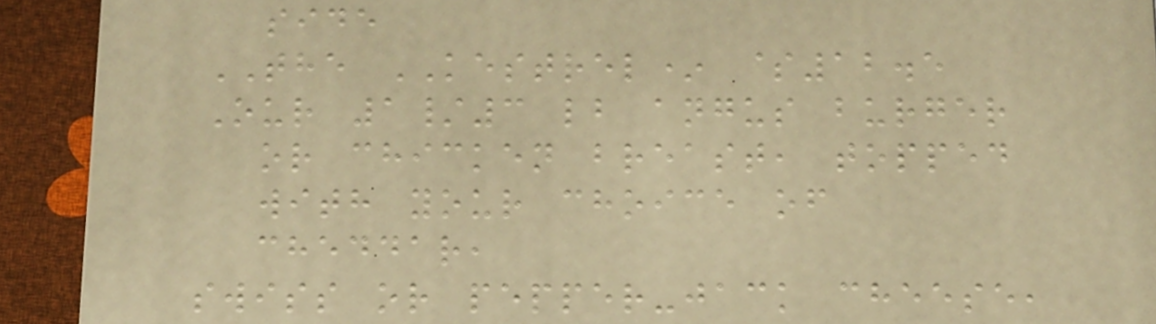side
THE KESTREL* $12.5
Our 1/3 lb angus burger
or chicken breast, topped
with your choice of
cheddar,
swiss or pepper-jack cheese,
